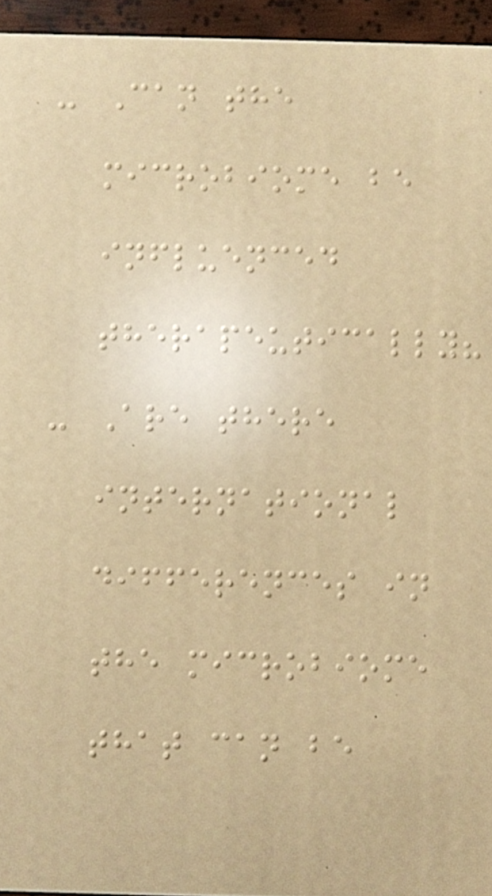- Can the
microbiome be
influenced
therapeutically?
- Are there
international
differences in
the microbiome
that can be
